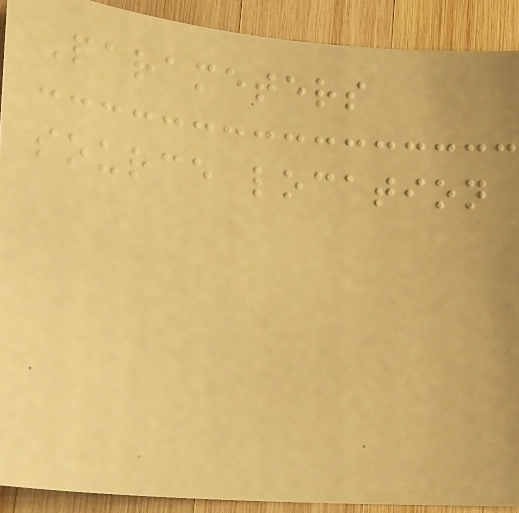Parameters
source location
